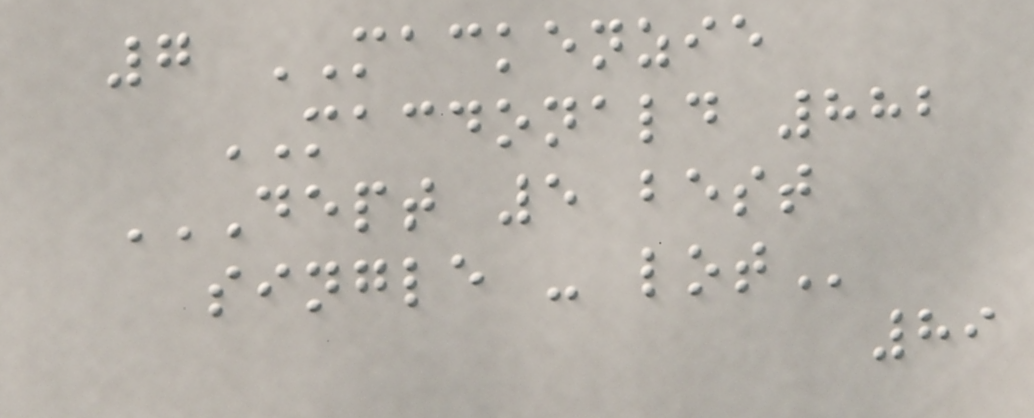7 MACKENZIE
MACDONALD 882
DEPT 5 BEST
SINGLE - LOT
89
